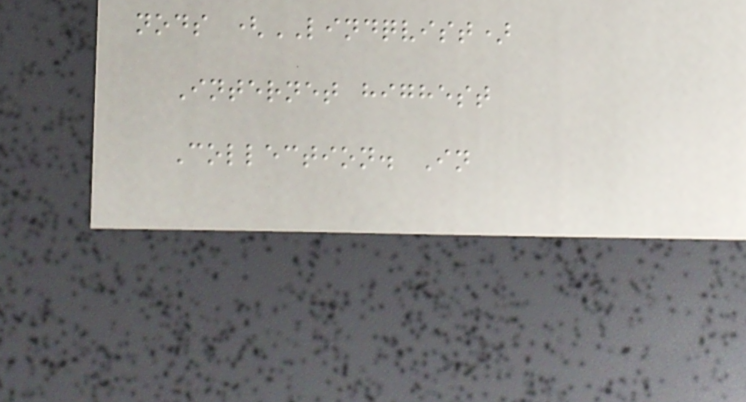nods (LINDQVIST)
Internet highest
Collection. In
